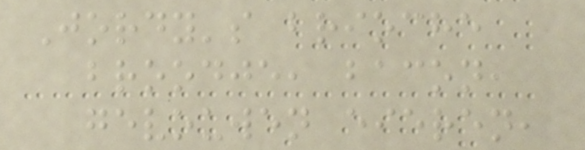Jordy's brioche
broodje, bacon,
gevouwen eieren,
